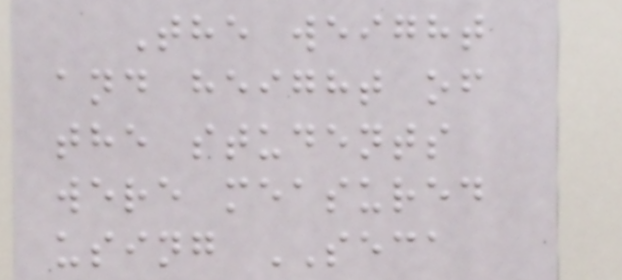The weight
and height of
the students
were measured
using SECA
